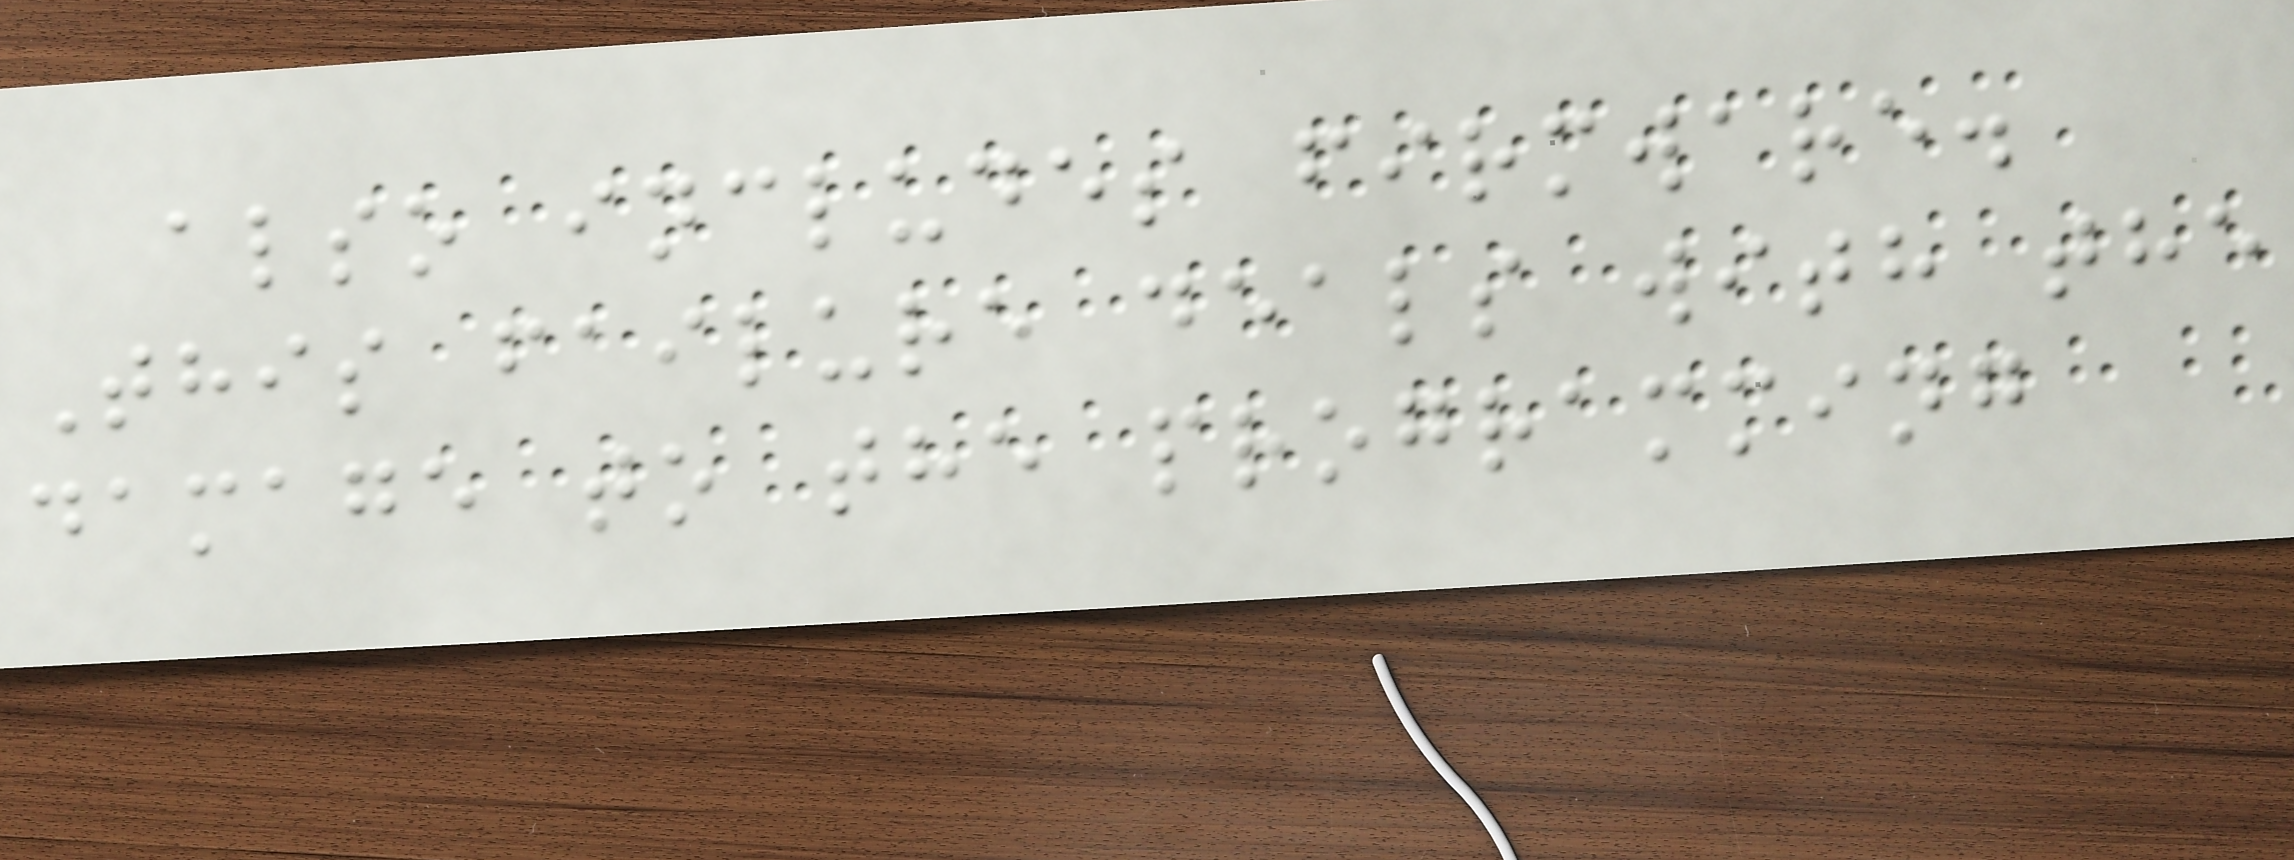also includes firmware.
This failure deals with the
damage to the programming
